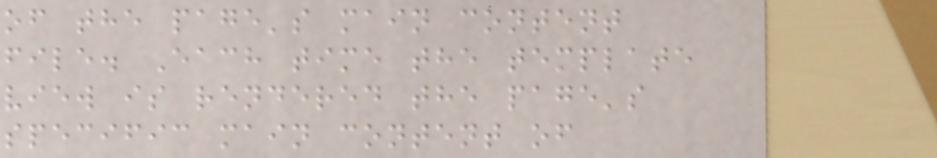of the page's main content
file. Each time the template
view is rendered the page's
specific main content of
